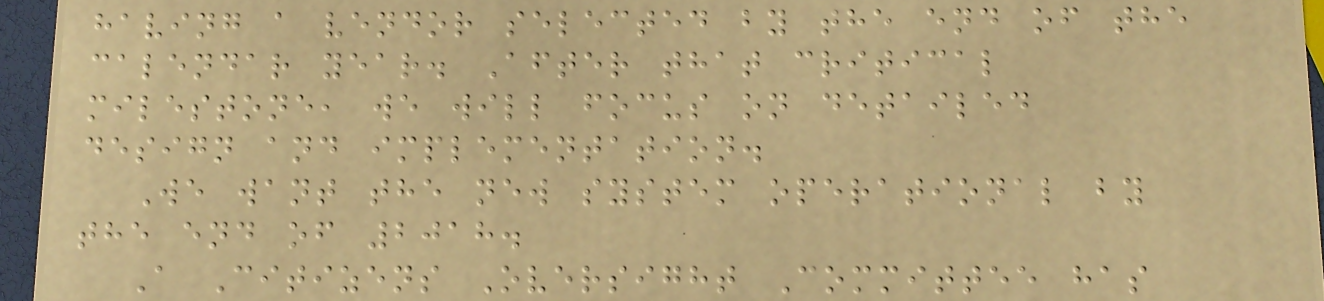having a vendor selected by the end of the
calendar year. After that critical
milestone, we will focus on detailed
design and implementation.
We want the new system operational by
the end of 2018.
A Citizens Oversight Committee has
